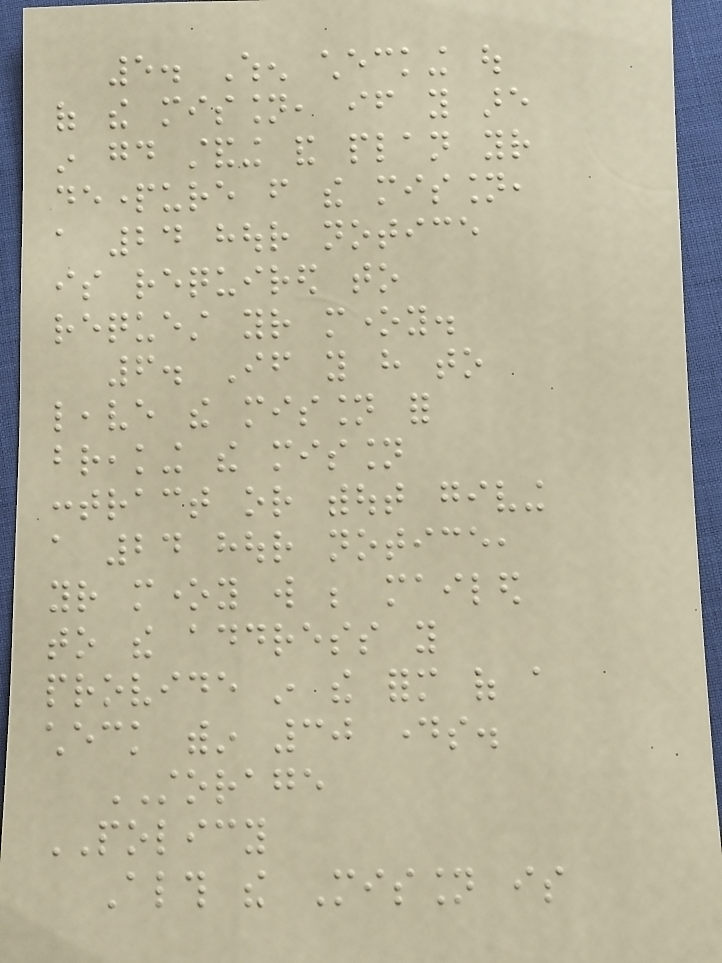5. When checking out
of the mission, if you are
in good standing and plan your
departure from the mission,
a 24 hour notice
is required to
request your money.
6. If you have to
leave the mission for
breaking the mission
contract or without giving
a 24 hour notice,
your money will be mailed
to the address you
provide in the form of a
check within 30 days.
STORAGE
POLICY
Although the Mission is
